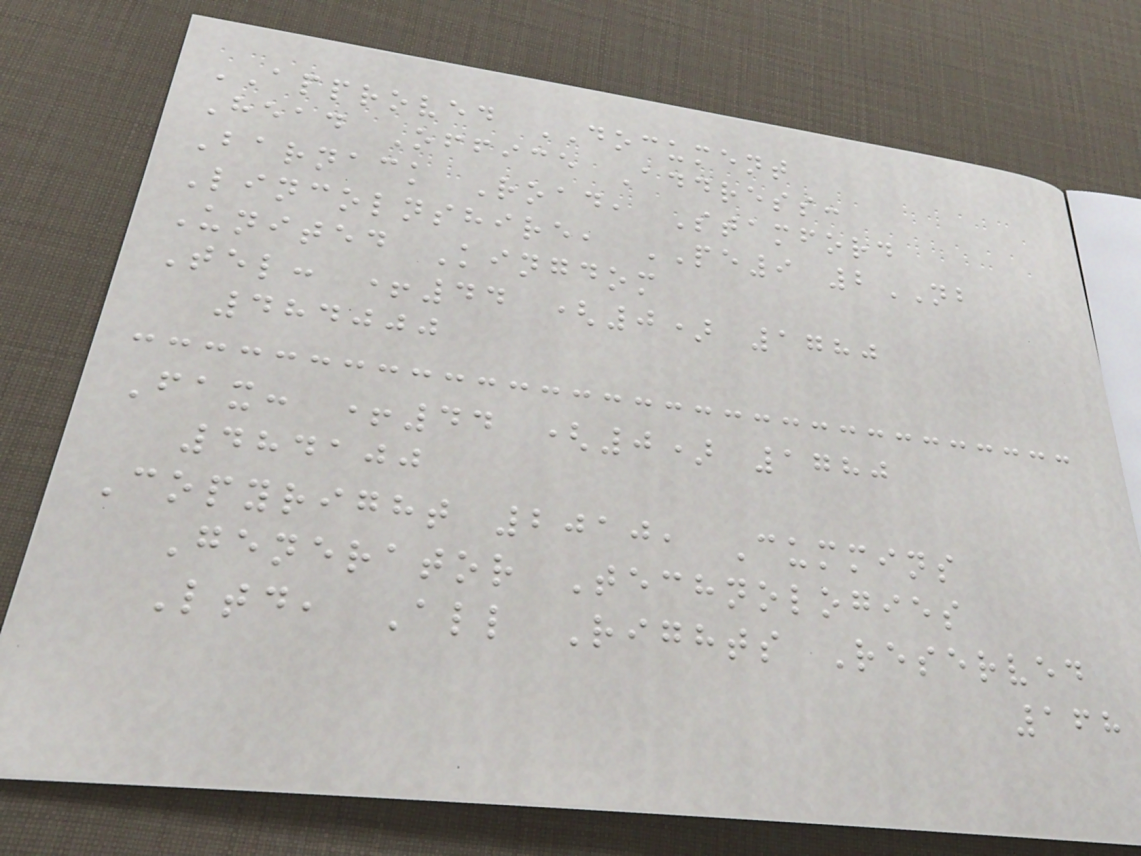APPROVED DOCUMENT
Head Office Address:
Barnack Road, Stamford
Lincolnshire, PE9 2NB
United Kingdom
Tel: +44 (0) 1780
484000
Fax: +44 (0) 1780
484100
Copyright 2010, Cummins
Generator Technologies
Ltd, All Rights Reserved
168
